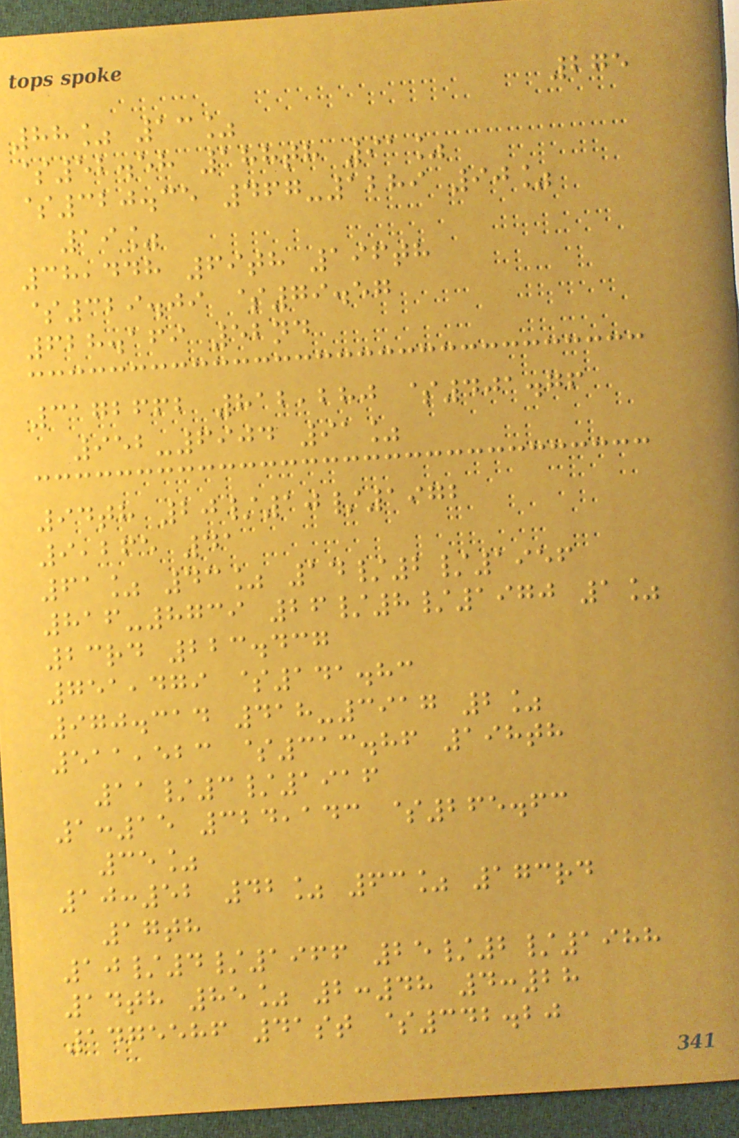275
88% 13%
$52.58 188th 91%
$320.35 467-1289 90%
19%
38,448 69th 196th
$329.09 $79.57
628.169 52nd
3172662 812,280 $401.76
952-6904 91%
94th 20/10/1972
9,265 41
61% 43% 14/2/1956
816-8739 26/8/1970 1%
23rd 223.437
751,479 $141.83
970.314 418-3917 2%
511,523 $313.86 198th
11/3/1916
1:15 324,143 $265.63
35%
10:52 42% 63% 173rd
17th
10/4/1966 25/2/1988
14th 85% 2:48 4:28
1475586 41st $342.20
